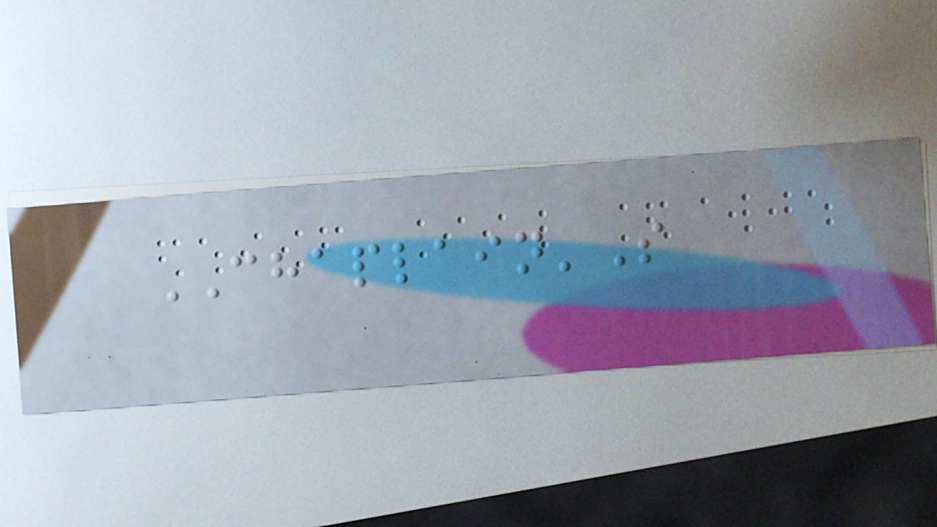CHAPLAIN'S
